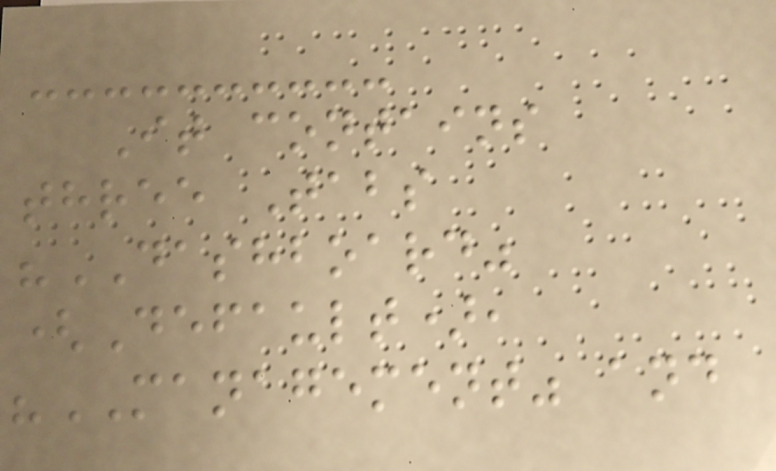It contains
three Tabs
"DASHBOARD"
(Default),
"MANAGEMENT" and
